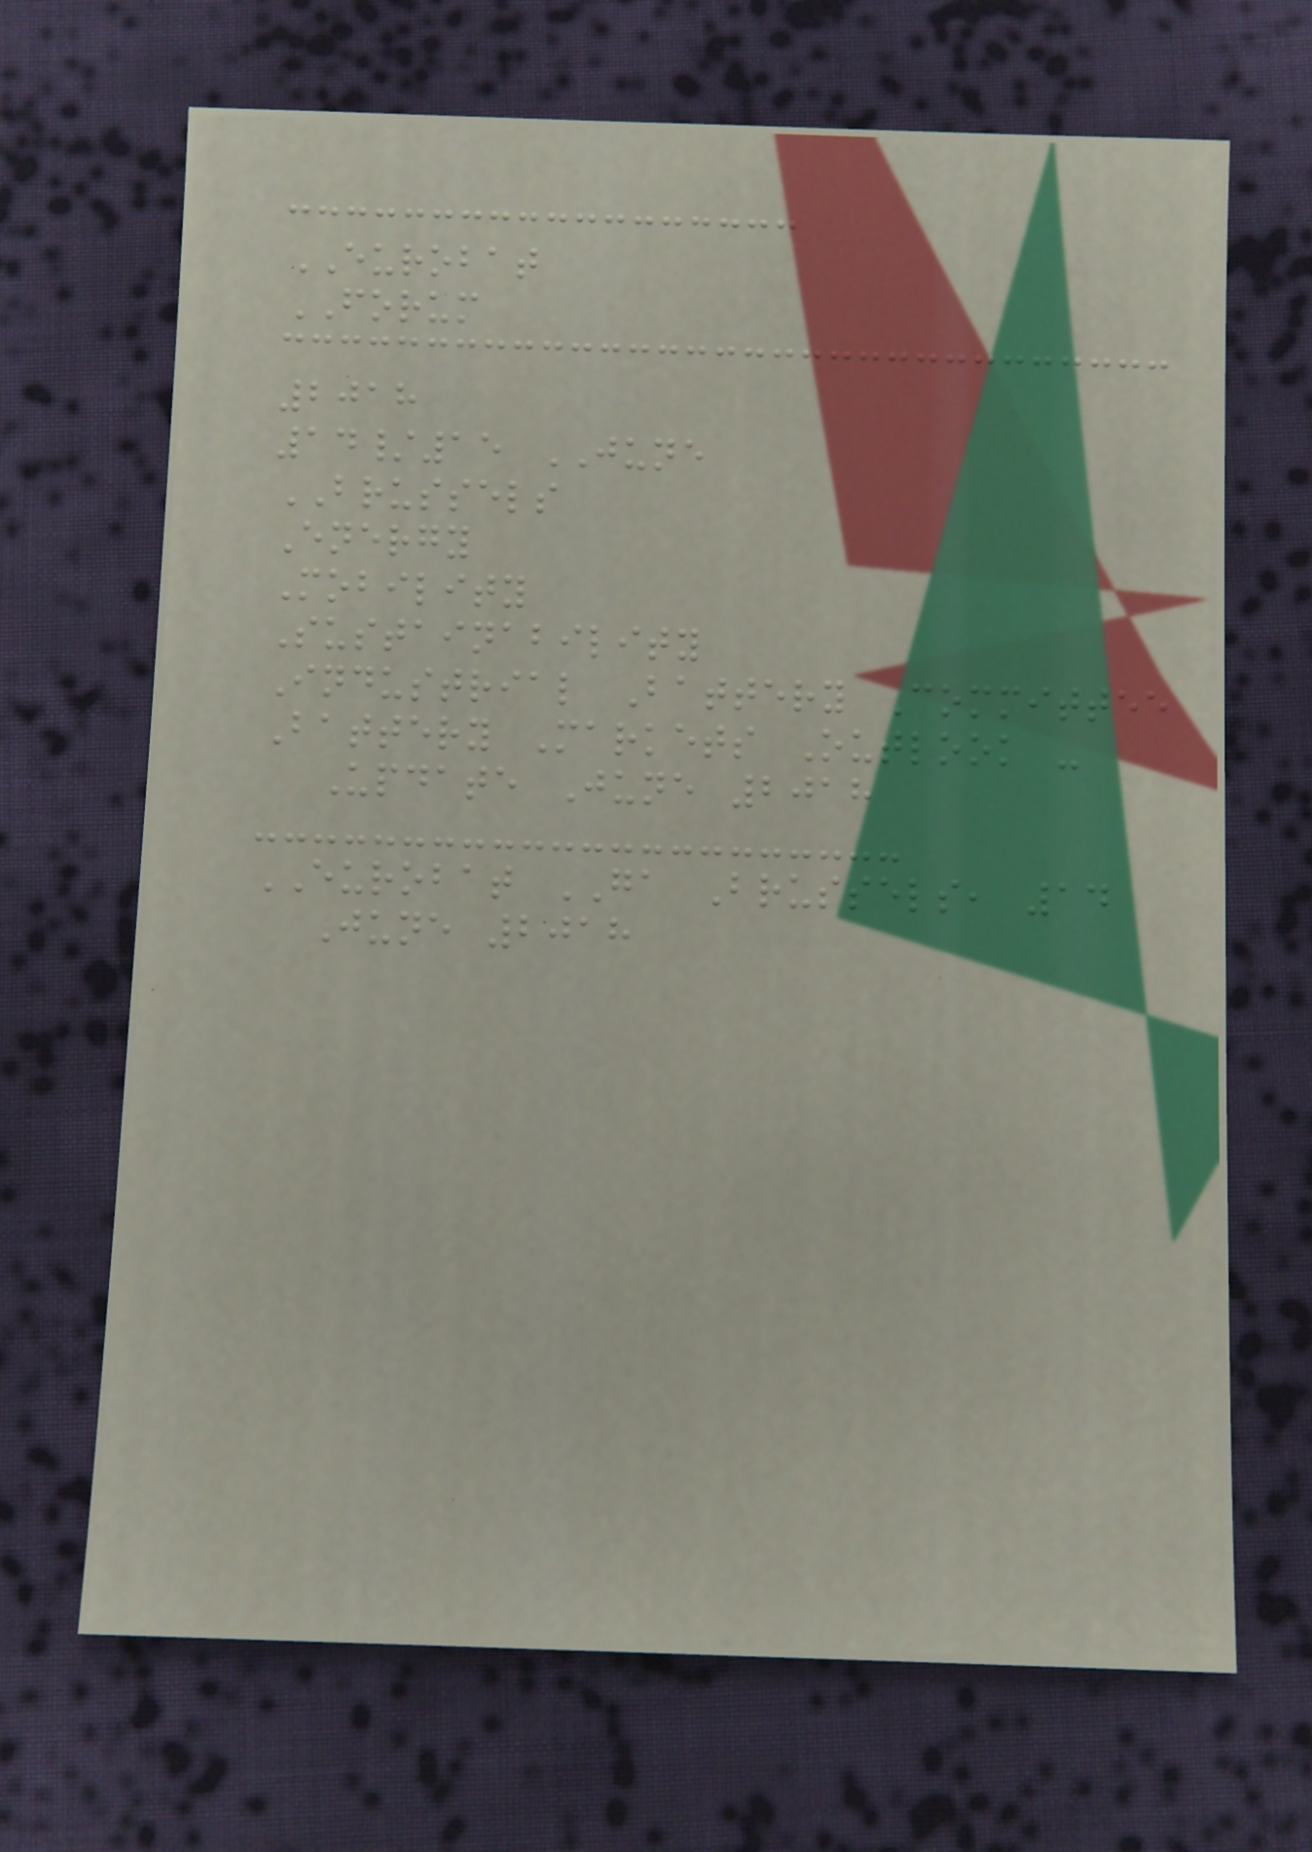EUROBAT
FORUM
2018
14/15 JUNE
BRUSSELS
Energy
Mobility
Sustainability
Industrial Battery Committee
Battery Markets Outlook -
Update June 2018
EUROBAT GA Brussels, 14
June 2018
